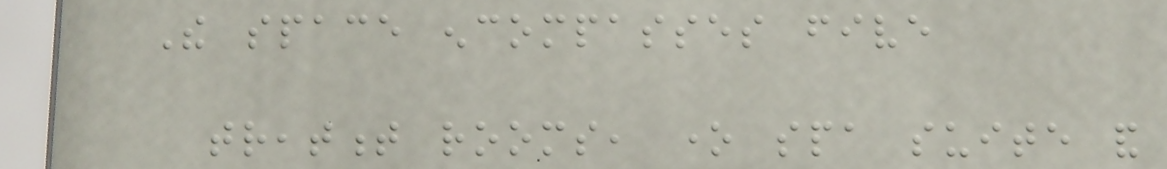The space encompasses five
treatment rooms, one spa suite and
